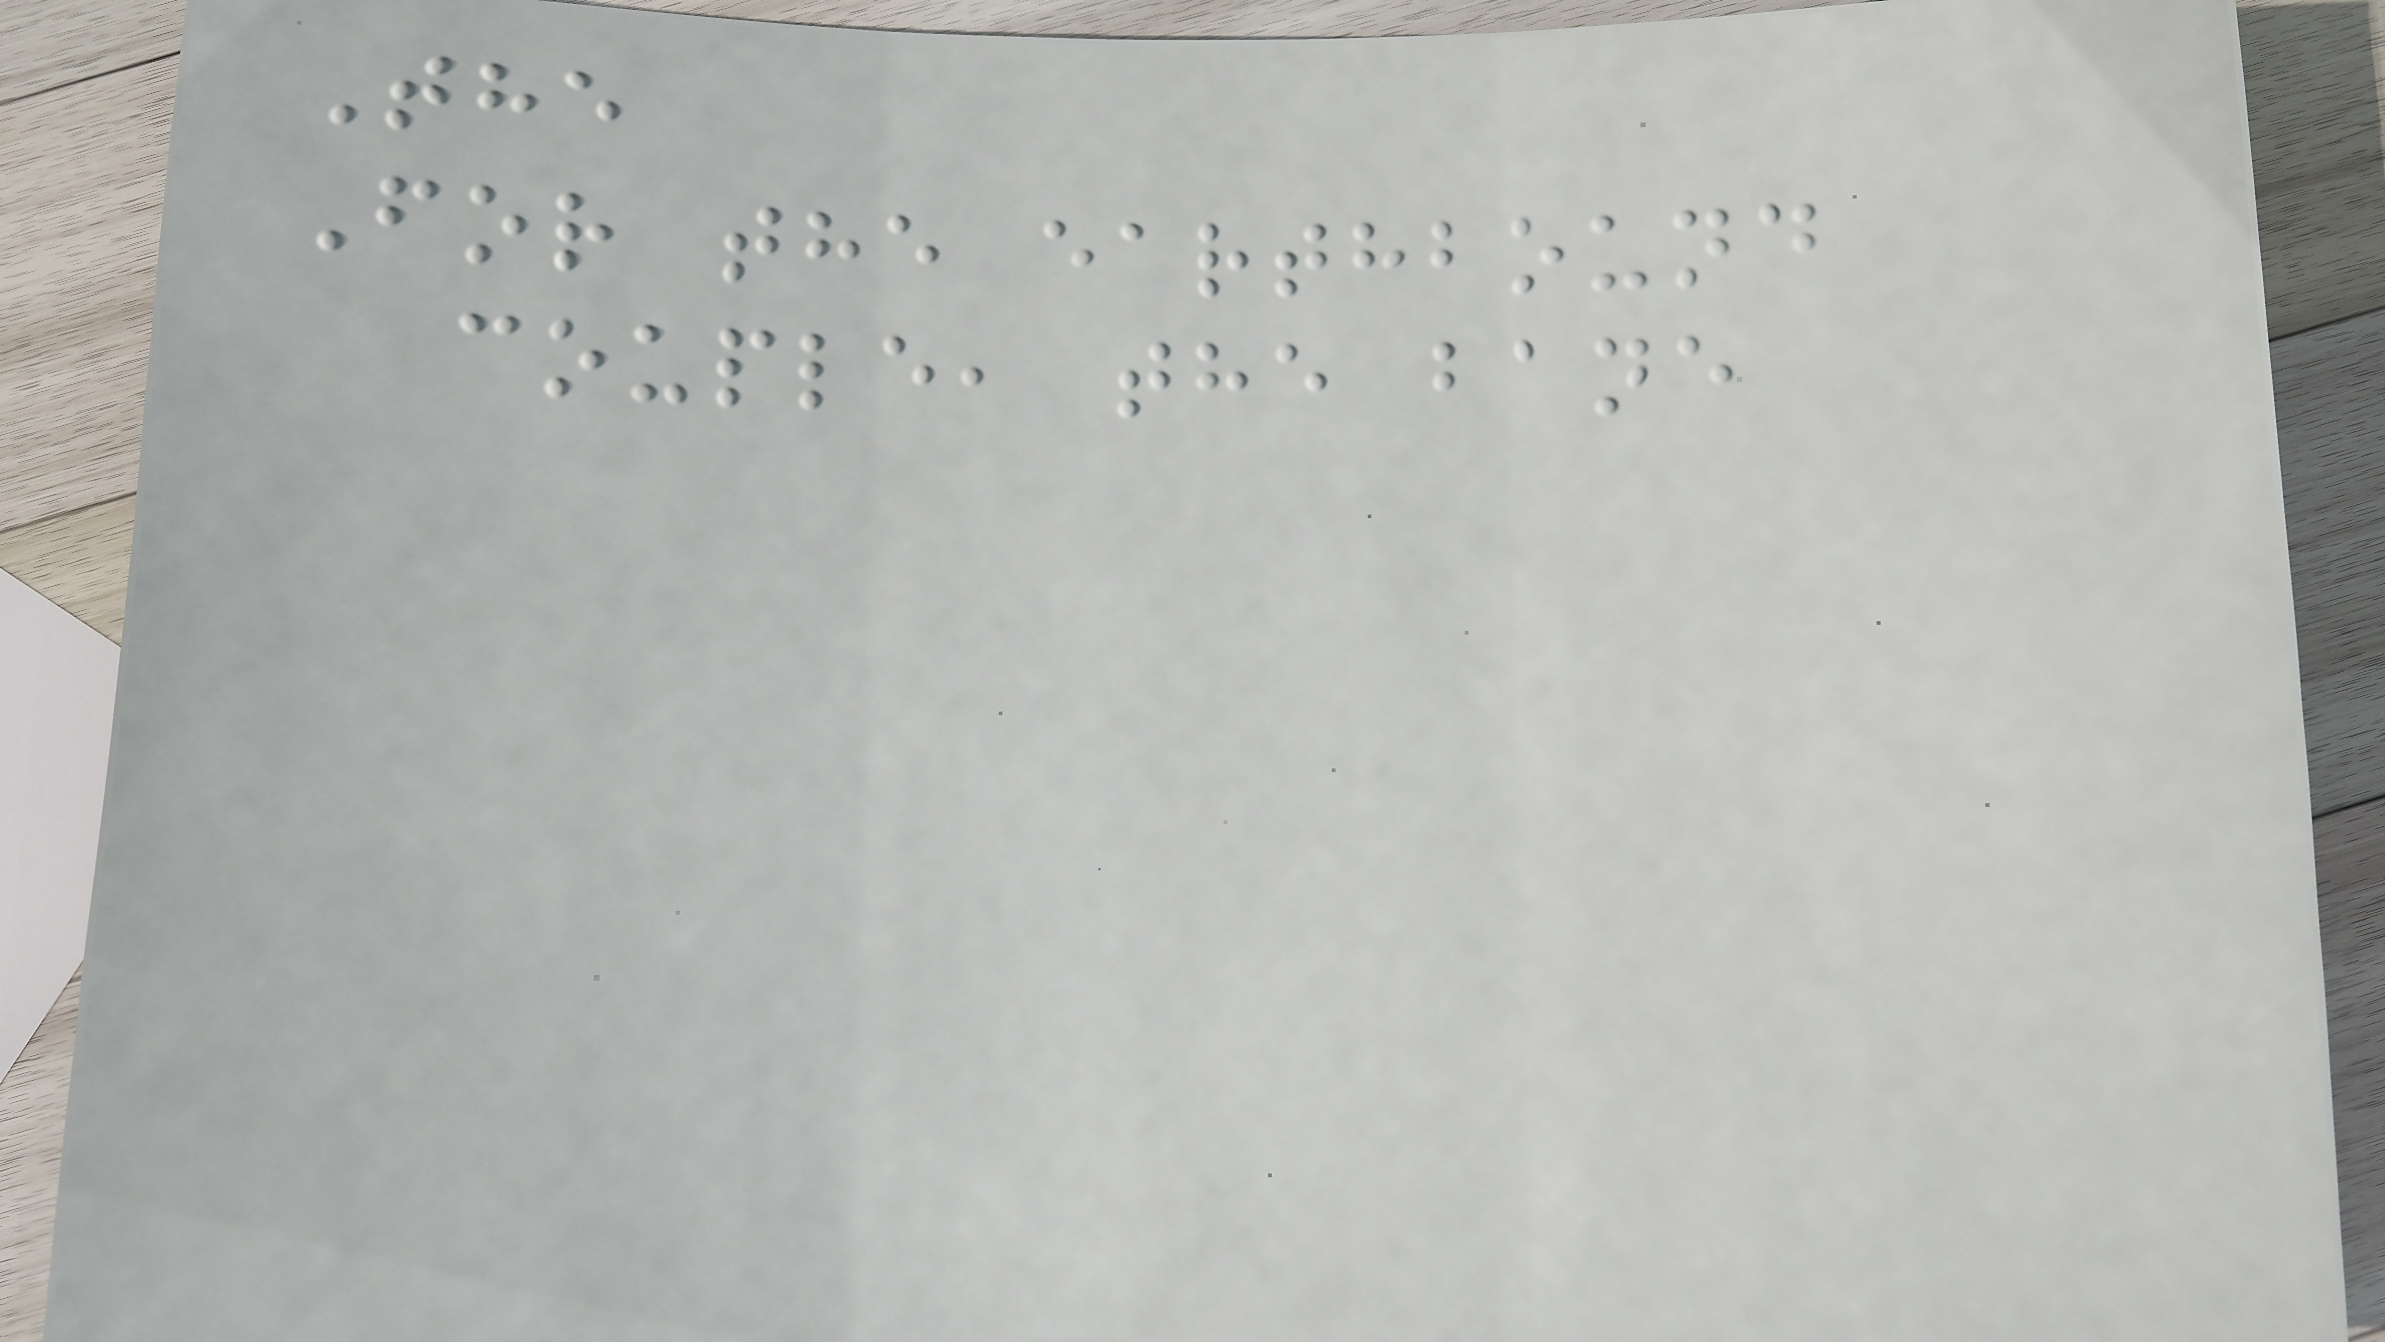The
For the earthbound
couple, the bane
